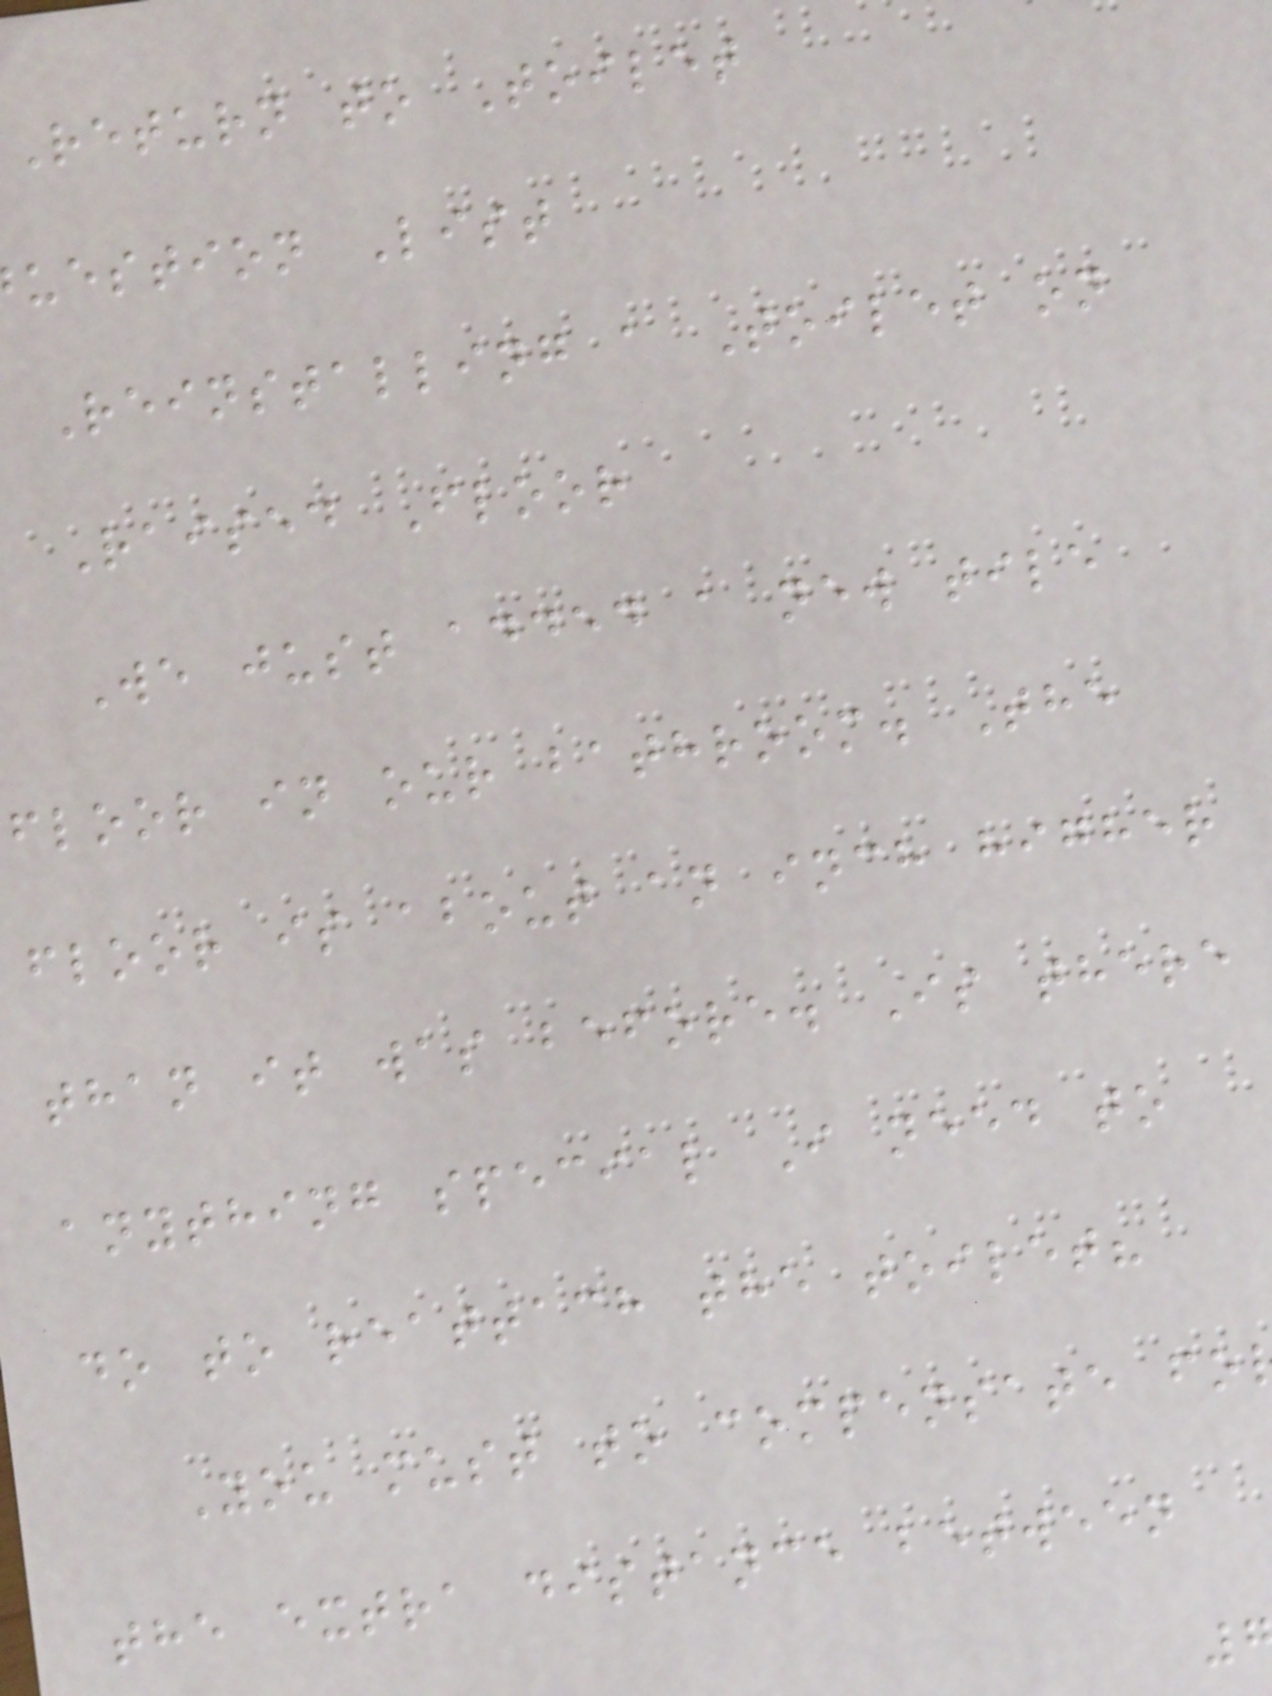Return to Toilet
uestion List
Reinstalling a Toilet on
Raised Floor
We just added a new tile
floor in our bathroom. The
floor is about an inch higher
than it was before. Is there
anything special I need to
do to reattach the toilet?
You must to compensate fo
the extra distance between
